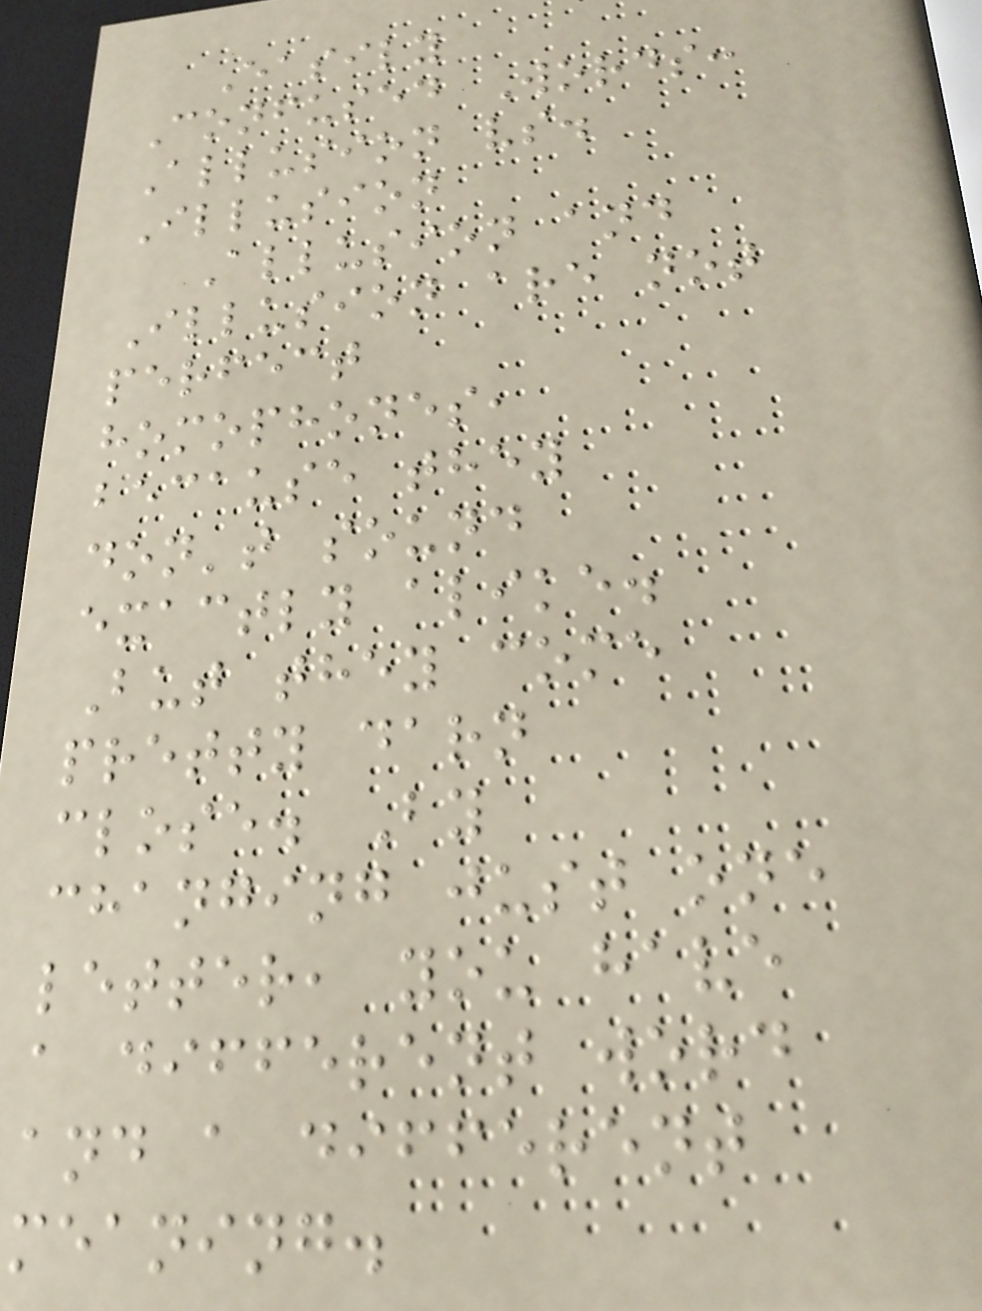Easily
Confused Words:
Allusion vs.
Illusion
Allusion and
Illusion are not
perfect
homophones,
because they
don't sound
exactly alike.
But they come
pretty darn
close. By
changing just one
letter, you have
a different word
and a different
meaning.
